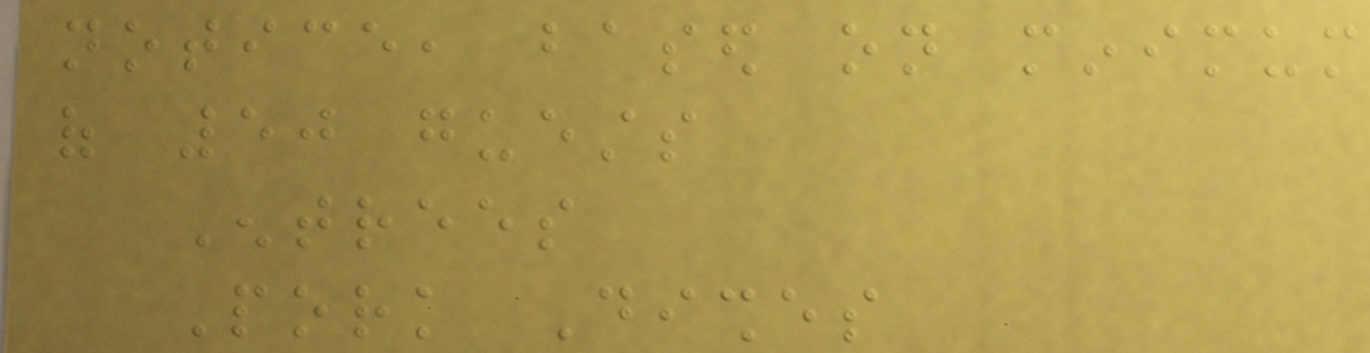notice, based on minimum
of 50 guests
Entrees
Pork Dishes
